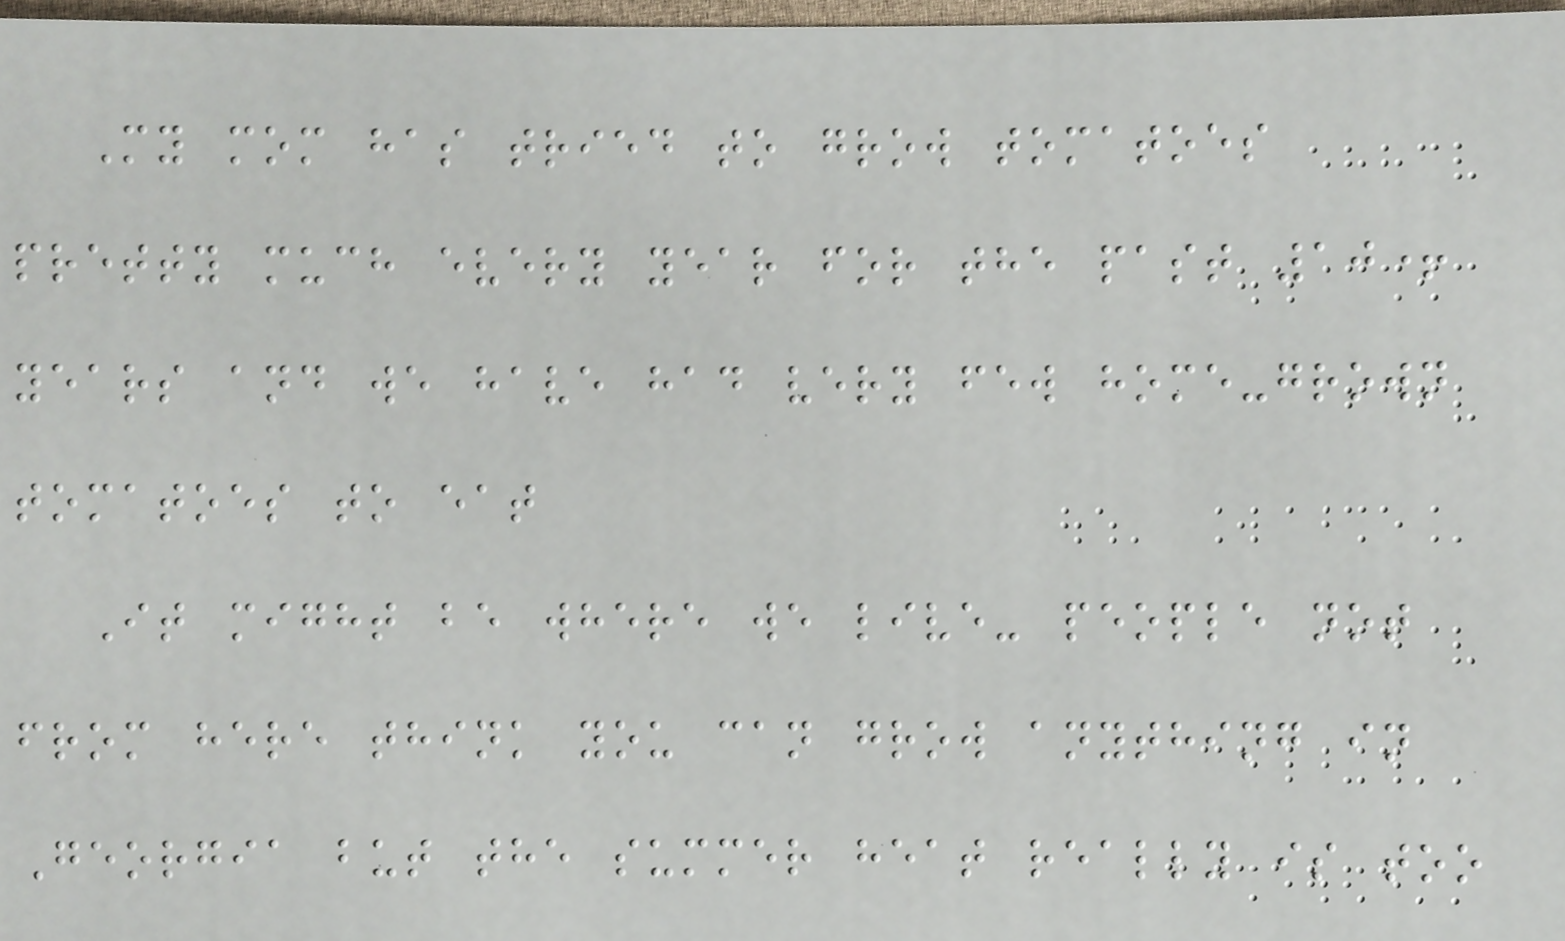My mom has tried to grow tomatoes
pretty much every year for the past 10+
years and we have had very few home-grown
tomatoes to eat
It might be where we live- people not
from here think you can grow anything in
Georgia but the summer heat really is too
